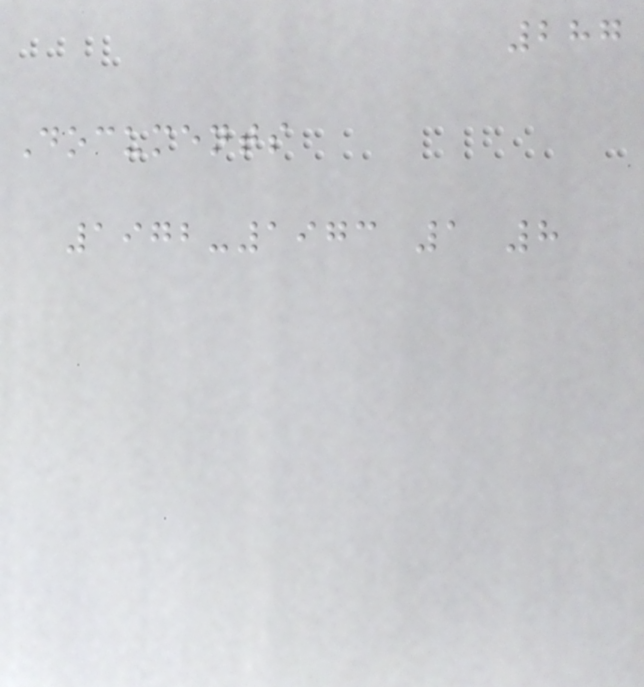287
Documents
1972-1973 1 8
